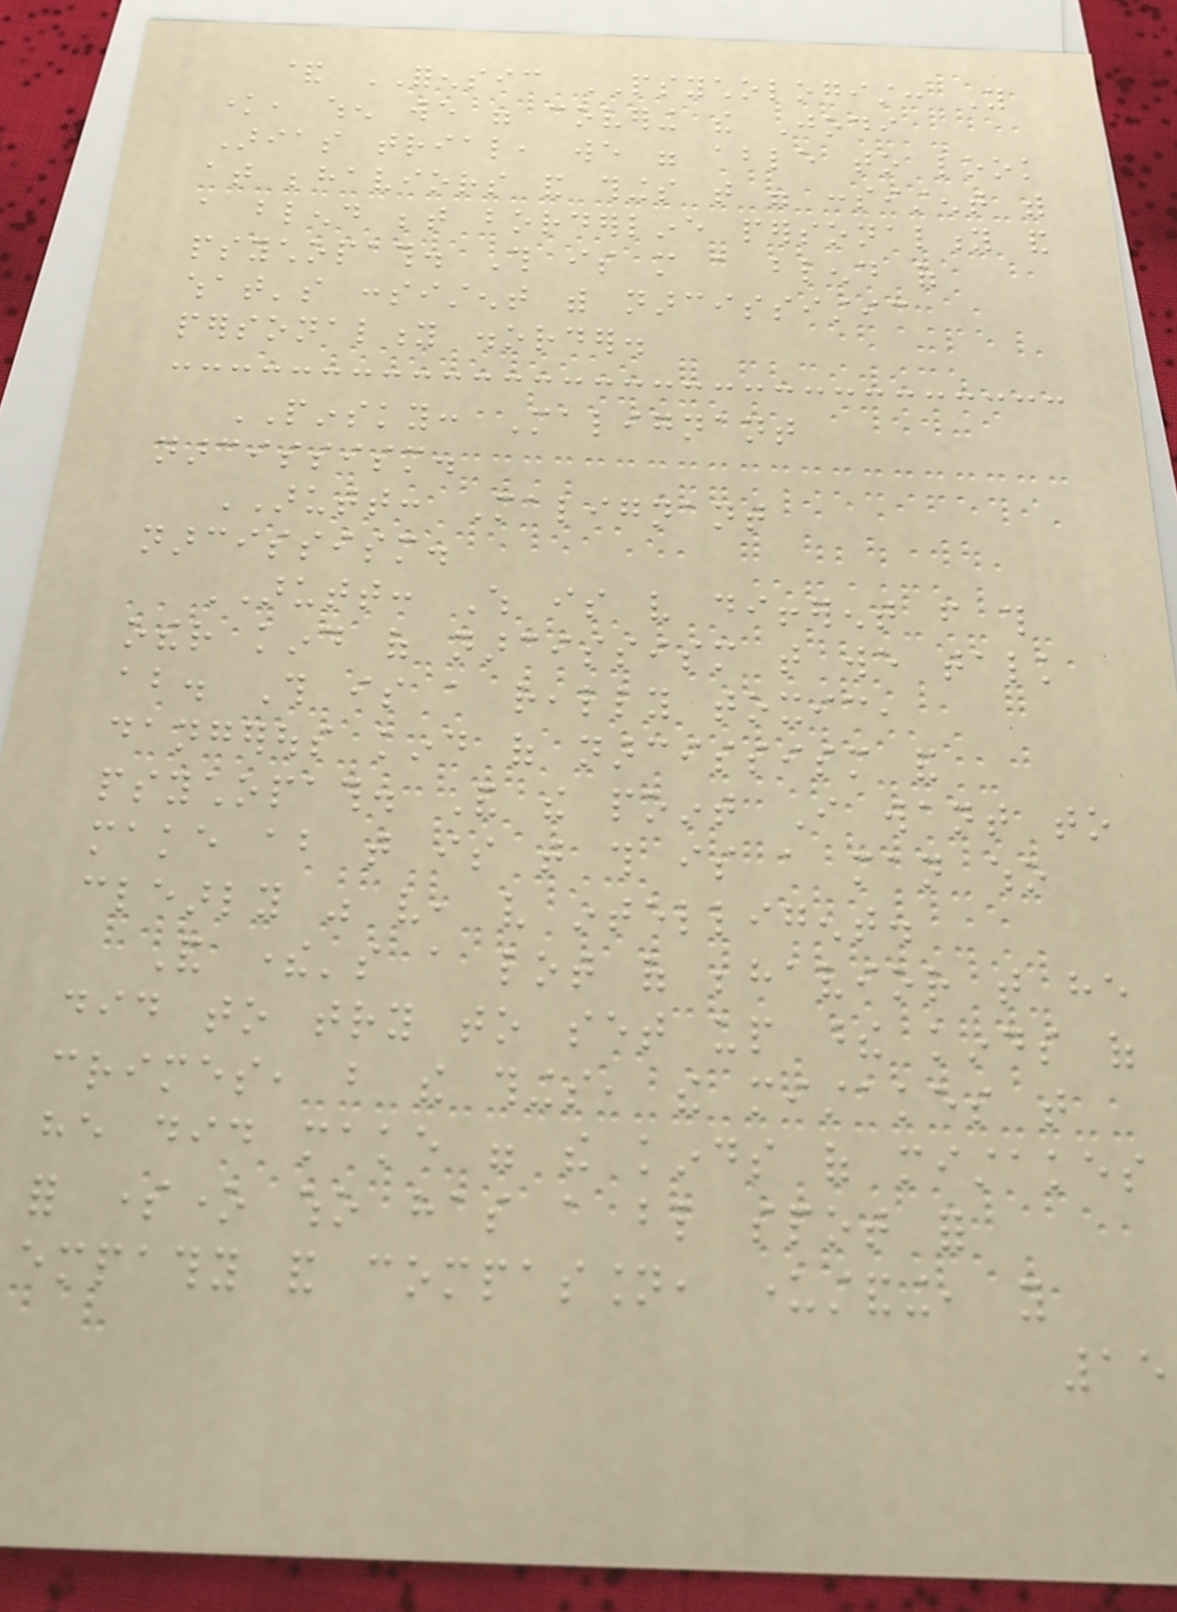& FORENSIC PSYCHOLOGIST: You
know, when we were covering the Jodi
Arias trial, we were able to look
at behaviors and things that were consistent with
a blend between borderline personality and
psychopath. This is more a blend of
what's consistent with narcissistic
personality disorder.
PINSKY: Malignant
narcissism.
ARUTT: Malignant
narcissism.
ARUTT: Which is very different from this
other kind of narcissism that we talk
about. This is a really toxic,
dangerous kind of narcissism and
psychopath. And the point I want to
make about that is that this is a man who
clearly was very, very intelligent.
And there's a lot of behavior that he
did to try to set up these kinds of
crimes, but the things, the mistakes that
he did make were the kinds of mistakes
for someone who has a blind spot for
empathy and compassion, understanding, you
15
